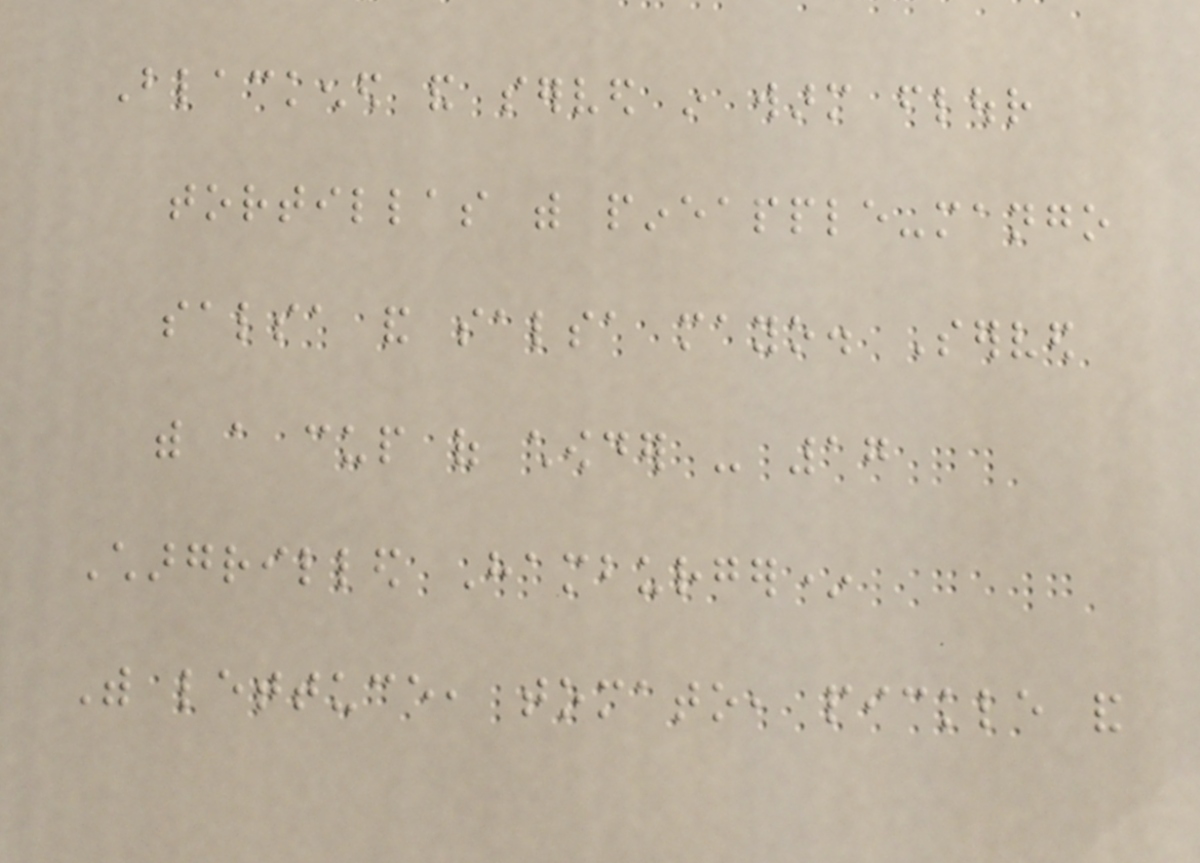Blackened and served in warm flour
tortillas with pineapple-mango
salsa and salsa mayo. Served
with a cup of chowder - 17
Chargrilled Hamburger*
With lettuce, tomato, pickle and
